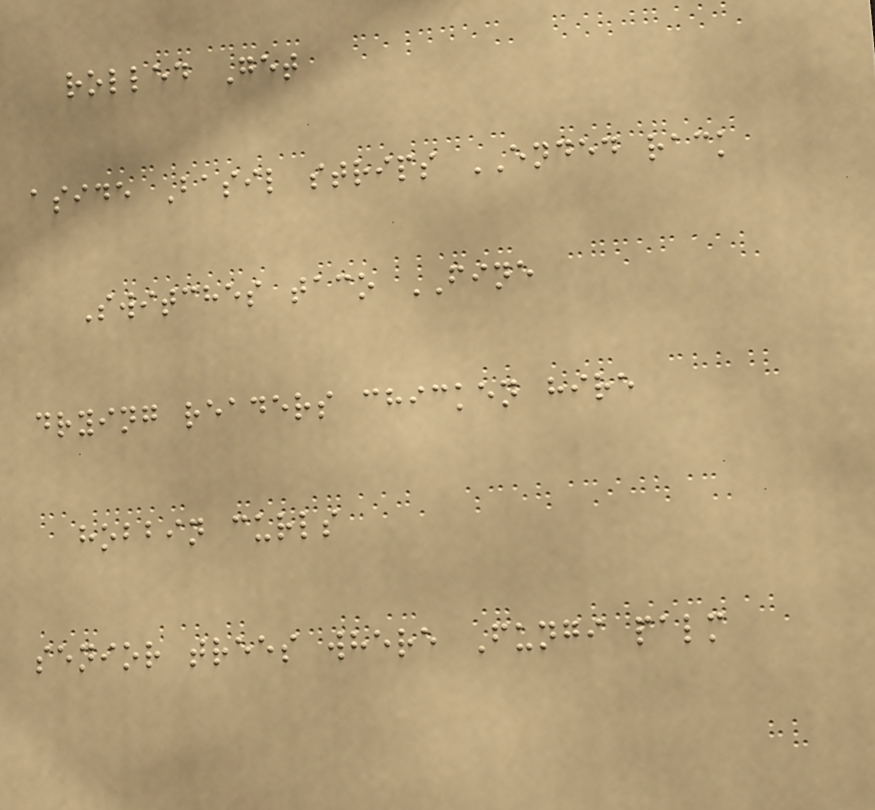rolled Get
aside Basil strips ENDED rack
Switches taco FINE
drying readers chicken hire
hobbin curls
senior trees where Fungi palm
